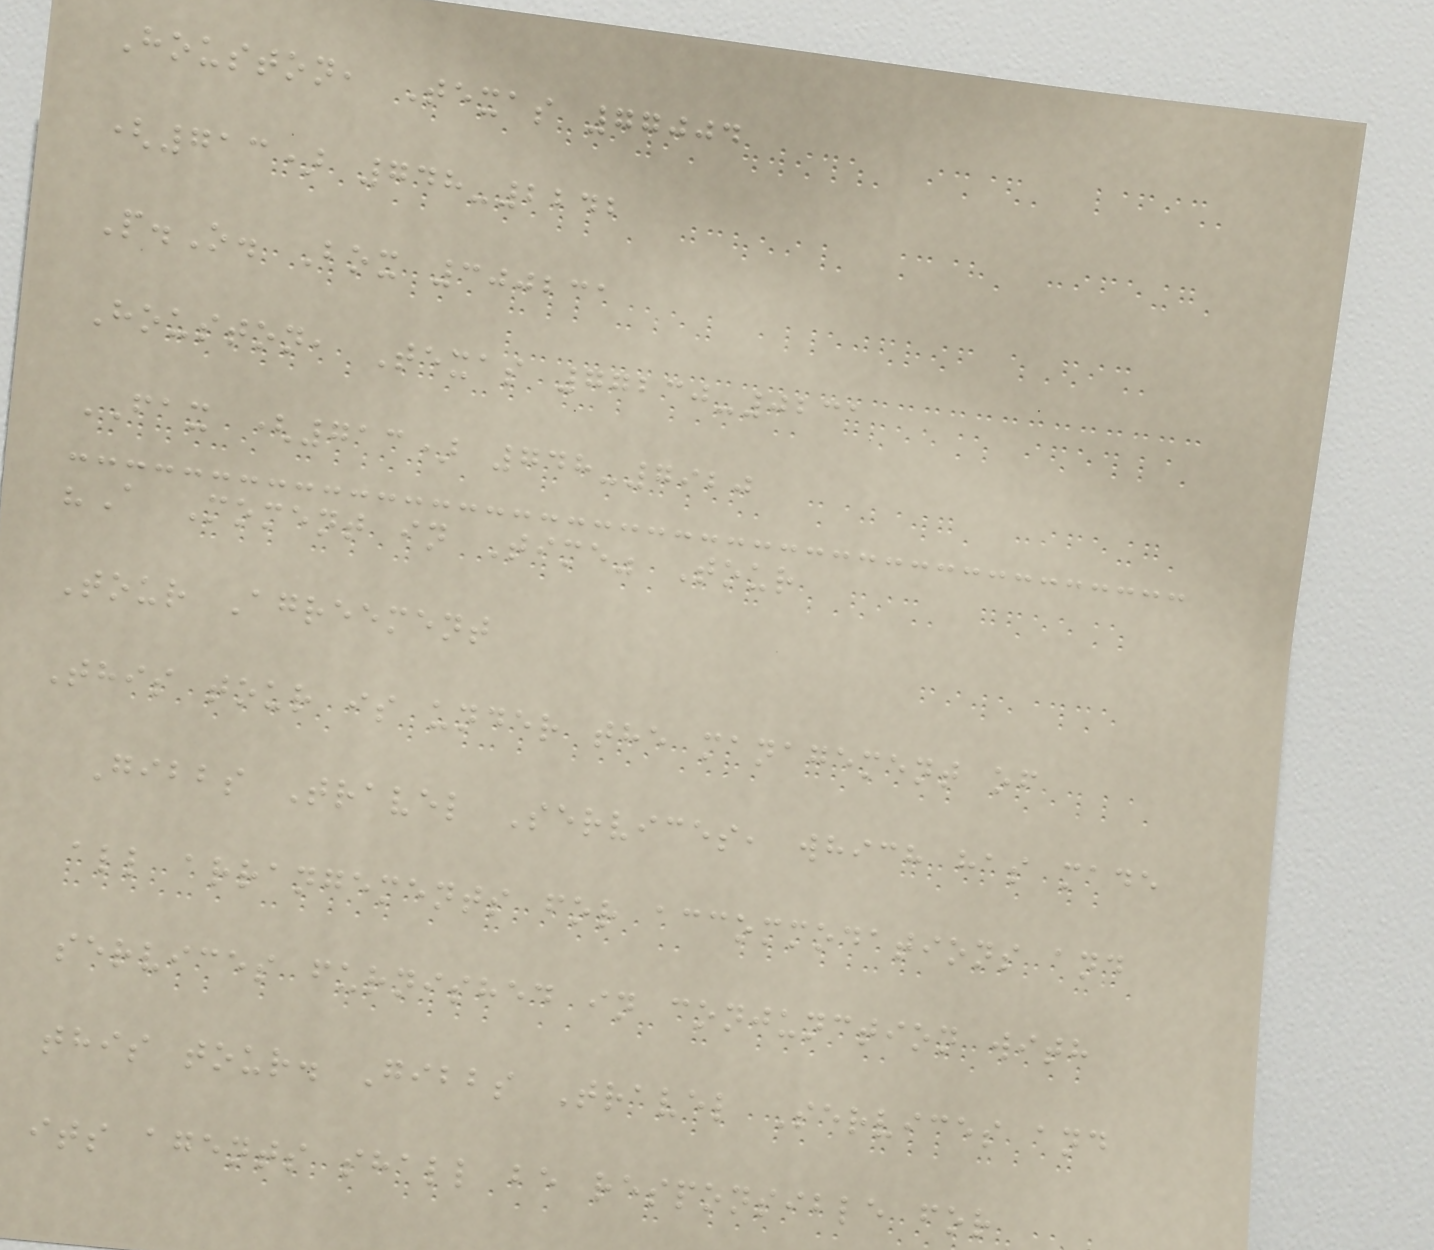Houston, Texas 77004
(713) 748-2242
P.O. Box 300231
Houston, Texas 77230-0231
FAX (713) 748-7920
"A Moment in Time" Tour
Tour Agreement
This tour is under the management of
Gibbs Travel Services, which has made
all arrangements for accommodations and
services furnished in conjunction with
this tour. Gibbs Travel Services and
its agents shall be responsible for
